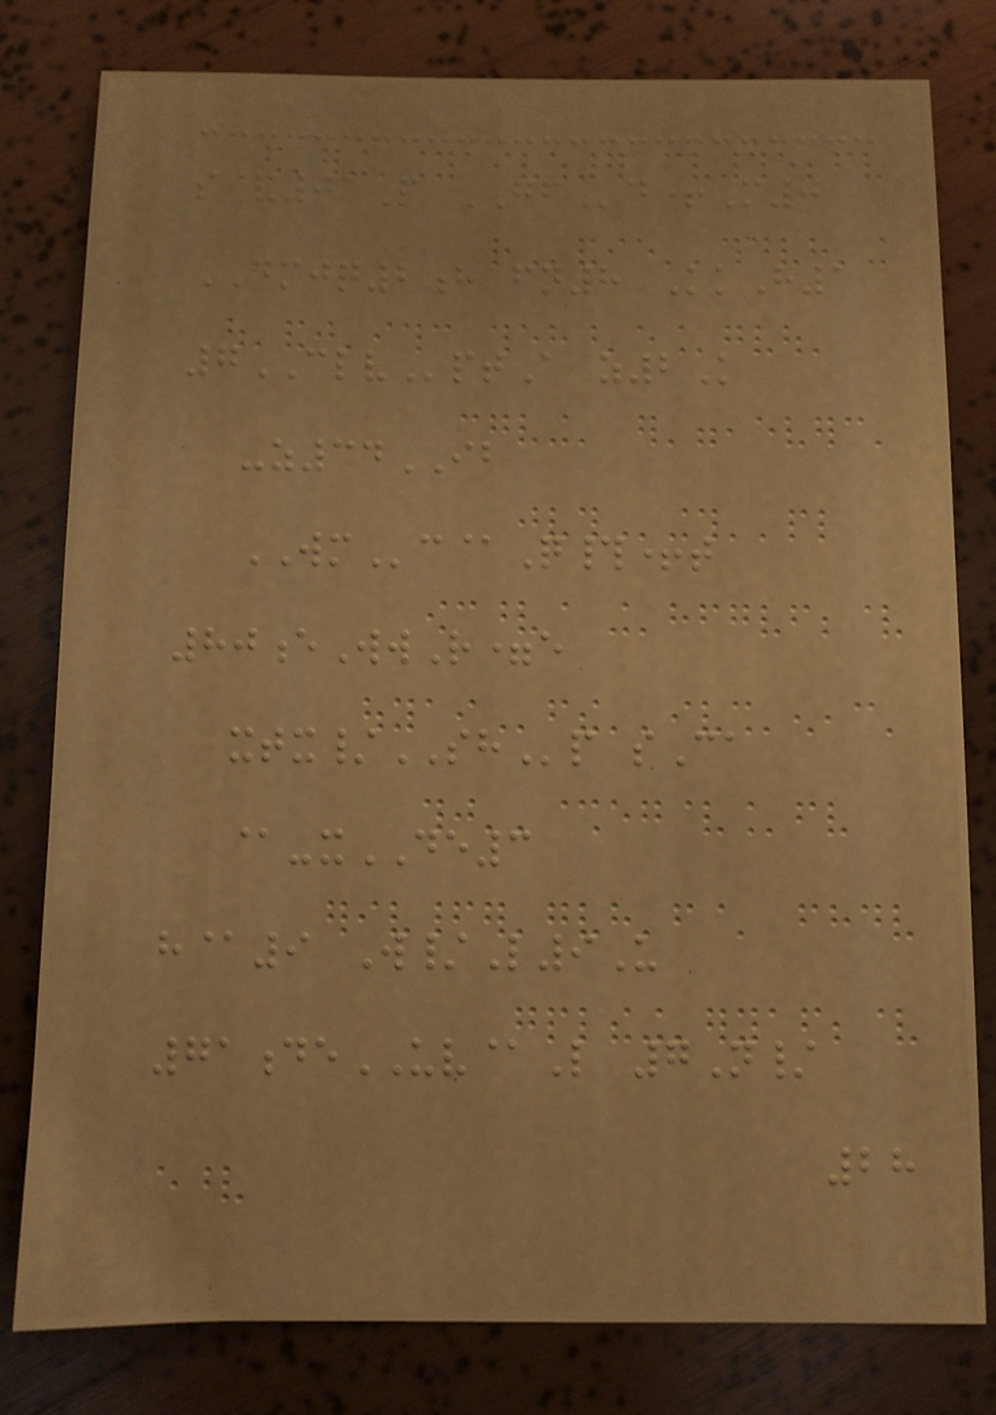s&01P GFd+M0
DMJQ2h fn8 KkH1
7CLVptA z2K
-z34IB
WMc@Q#+t
80eWwR=e
xtx/SHp sCa
@-xDE3
h@9 W/L9U
71deUV@L 7N/
28
